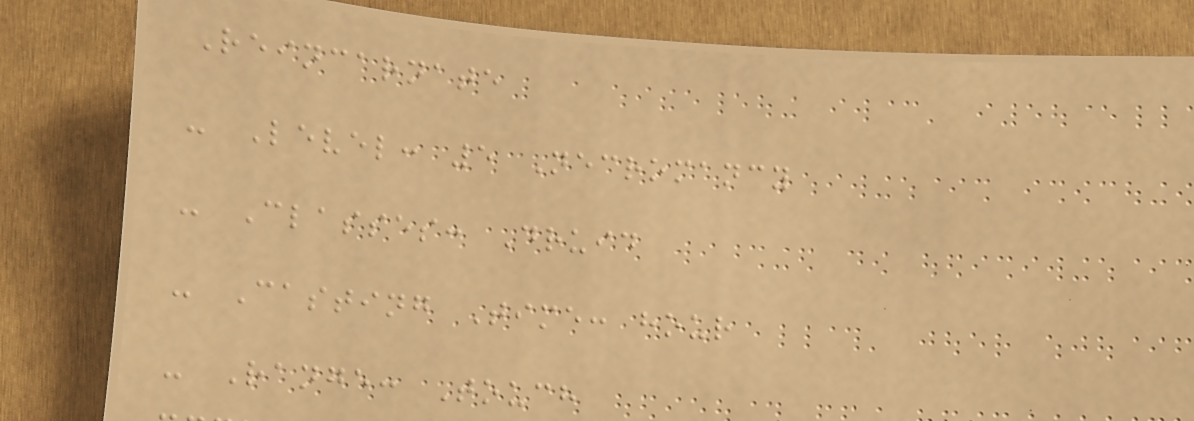Reincarnate
- Level: 5 Necromancy
- Classes: Druid
- Casting Time: hour
- Range: Touch
